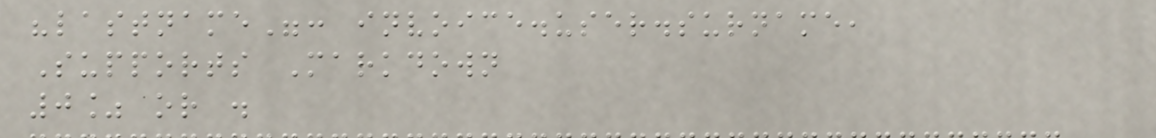"lastname": invoice.user.surname,
Supports Markdown
0% or .
